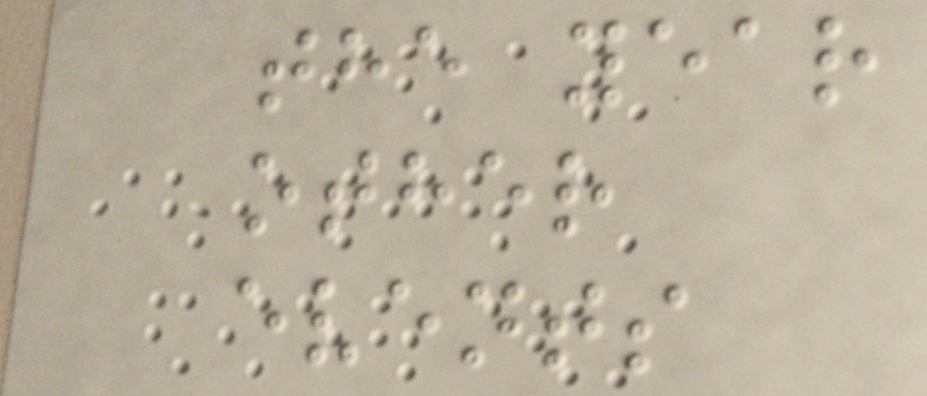the year
other
events
